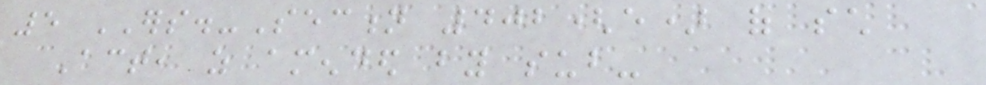5 ERS.-Section 402(e) of such
Act, as amended by sub-
